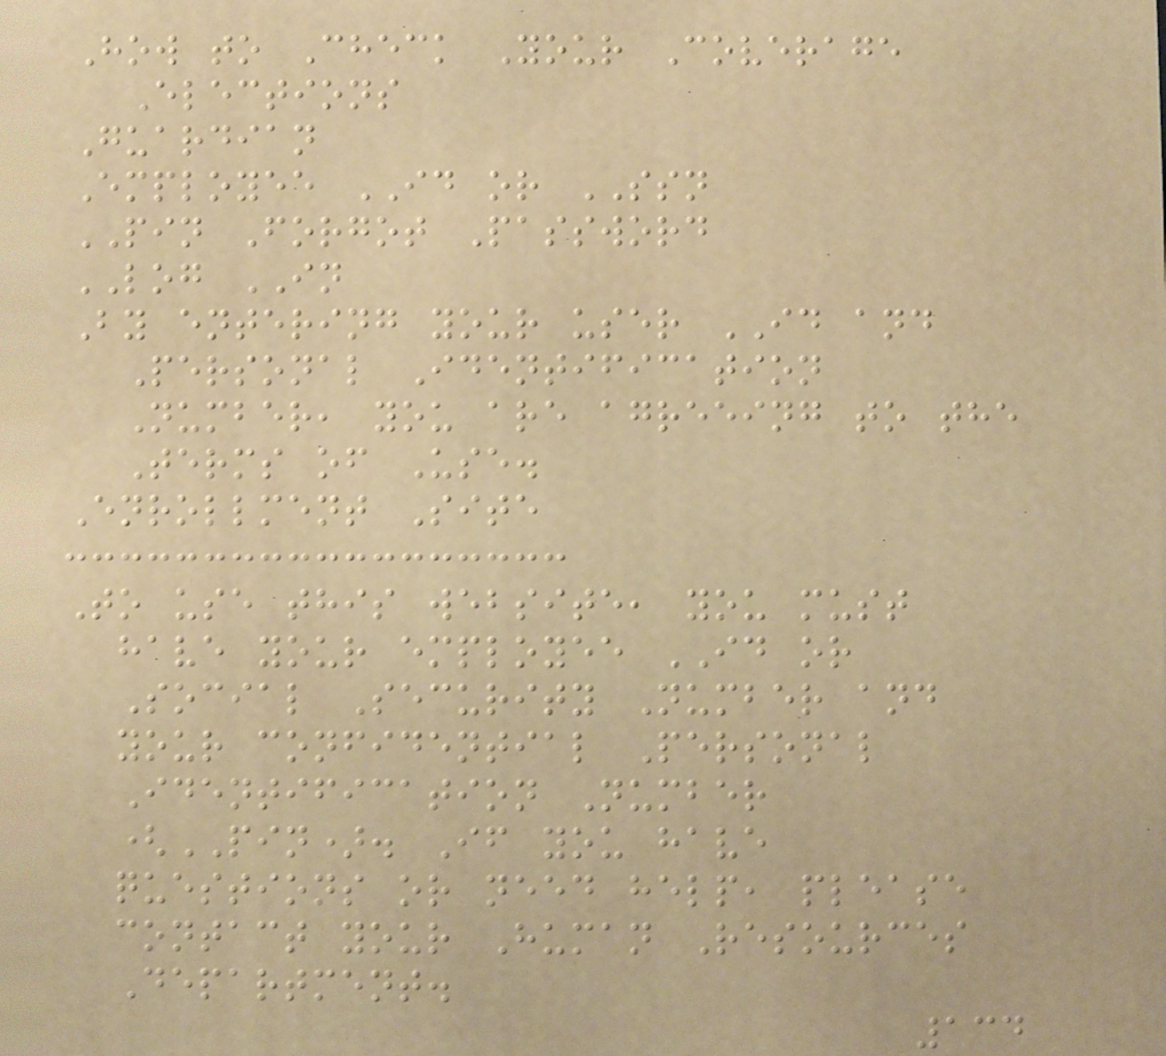How to Check Your Coverage
Elections
Guardian
Employee ID or SSN
PIN Forgot Password
LOG IN
By entering your user ID and
Personal Identification
Number, you are agreeing to the
Terms of Use.
Enrollment Site
To use this website, you must
have your employee ID or
Social Security Number and
your confidential Personal
Identification Number
(PIN). If you have
questions or need help, please
contact your Human Resources
Department.
134
